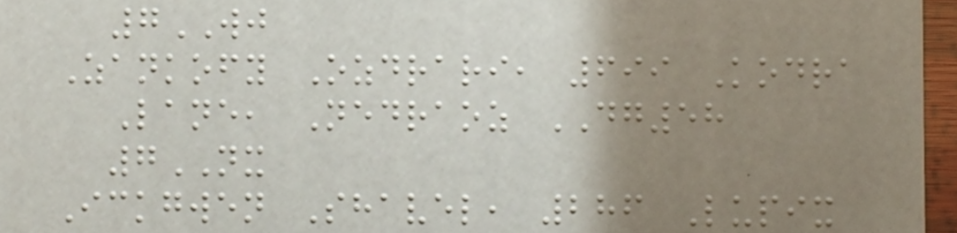7WJ
Zankofy Ozdrari, 699 Kodra
Lane, Nedraoz DG58
7NX
Ickgwen Shavel, 286 Lupix
